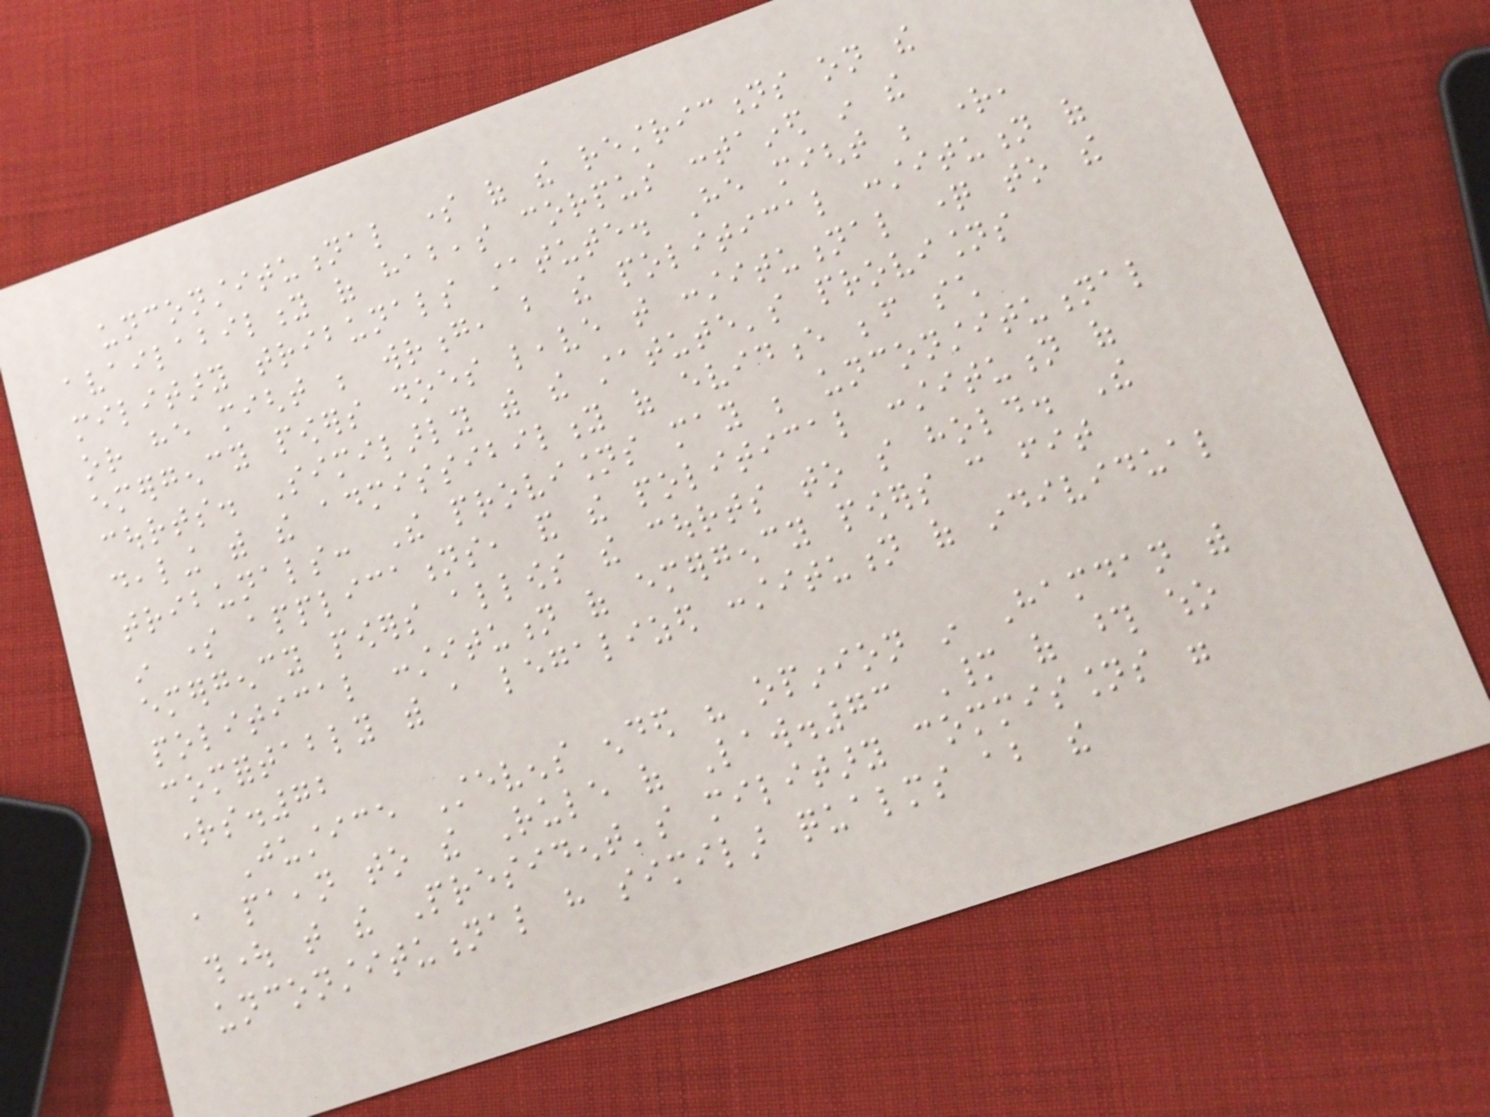unconstitutional some of the restrictions on the
availability of habeas corpus contained in the
military tribunals statute. He might be right,
or he might be wrong, but the political constitution of
emergency powers does leave that constitutional question to the
courts. Similarly with the statute's provisions
dealing with the admissibility of evidence before such
tribunals: The provisions may be unconstitutional
in some applications, and the political constitution of
emergency powers allows the courts to so hold. The
political constitution of emergency powers can fit
comfortably with a legalized constitution of individual
rights.72
Justice Stevens ended his opinion in Hamdan with
a paean to the Rule of Law.73 Many of those who
thought that the President's military commissions were
unconstitutional have similar qualms about the
